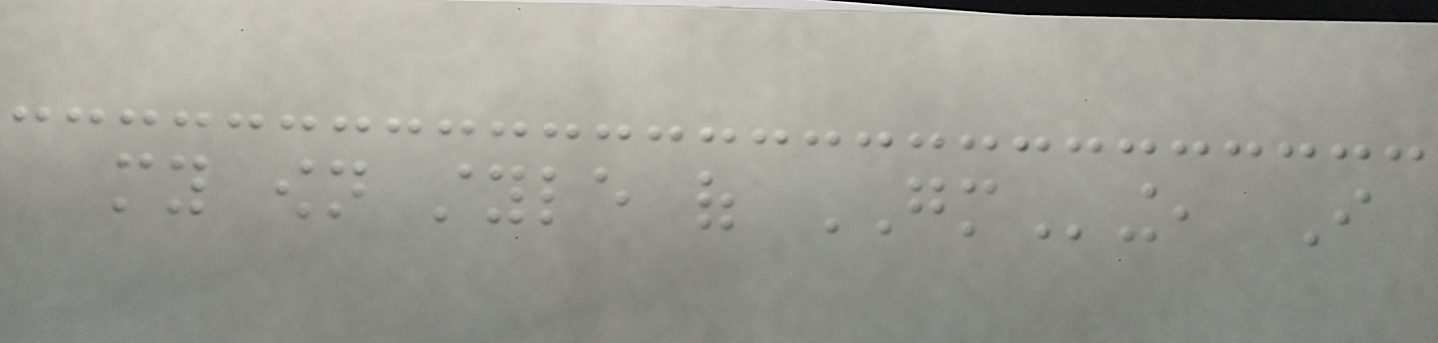my own style of GMing, I
